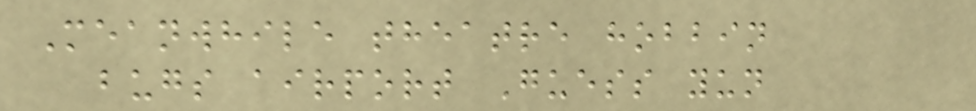Meanwhile theatre hobbin
bugs airport Guess yun
